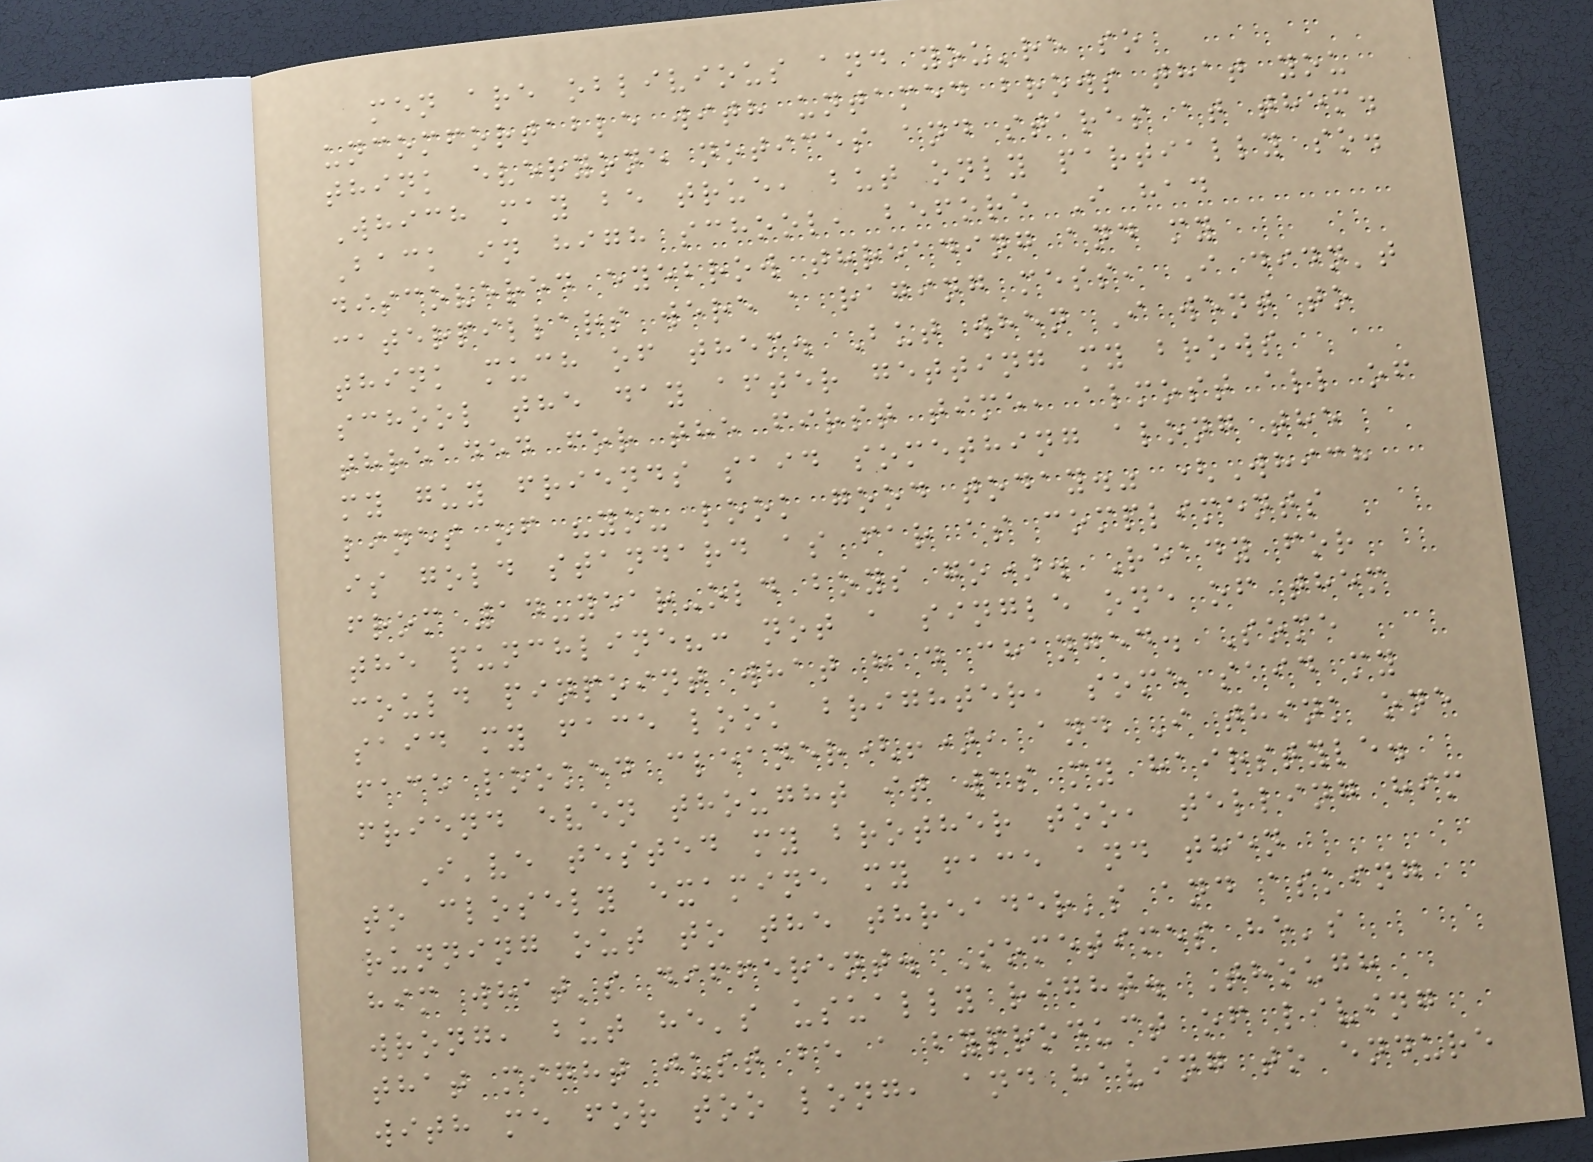men are oblivious and you're so
uncomfortable with untamed brows that you
think everyone notices and stares at them.
Which may be true, but only partially so.
Back in high school, before I had
discovered eyebrow threading and my
caterpillars were a raging mess, I didn't
think much of them. But when I went to
school the day after getting my brows
threaded for the first time, almost all of
my guy friends said something along the
lines of "you look good today." (Which
is gold standard as far as compliments
from 14-year-old boys go). Ready for
the punchline?: not a single one of them
could pinpoint what had changed. Some
said my face look brighter, some said my
face looked cleaner(!), and I think one
friend even thought it was my hairstyle.
I've tested my brother too, telling him
to closely examine my face and then
running out to the threader's and asking
him what's different. Sometimes he's
wrong, but he's usually right. Though
that might just be a byproduct of living
with me for too long, and having to endure
